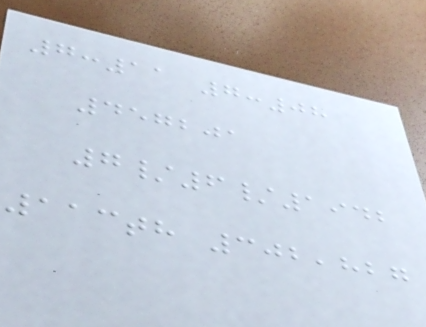7:11 7:08
457201
7/6/1942
113th 302,827
